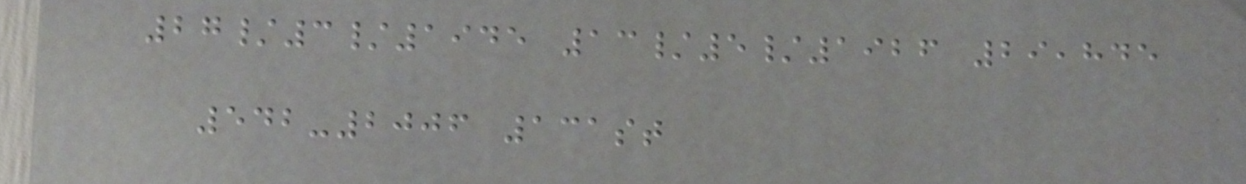27/3/1945 13/5/1926 29,845
542-2006 131st
